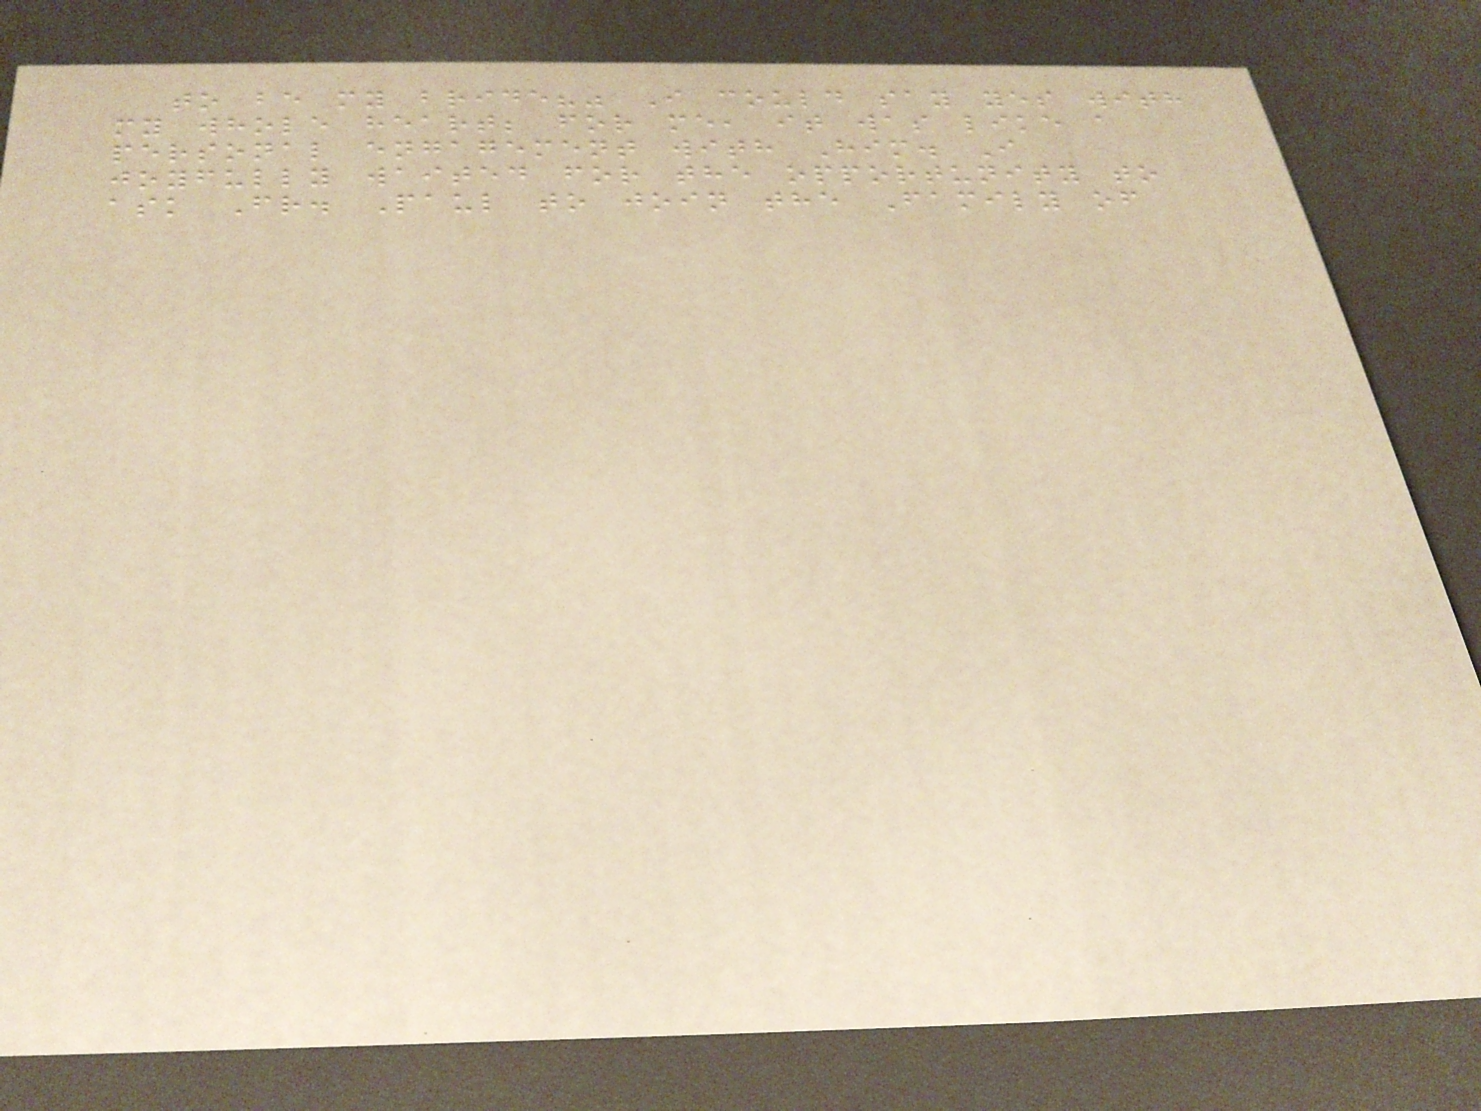to be my bride?" I could say yes with
my whole heart; for me, it was like a
personal engagement with Him. I
joyfully waited for the opportunity to
ask Fr. Paul to join the Family of
